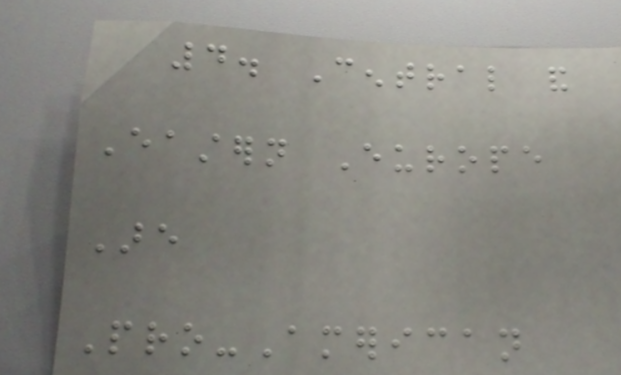4. Central and
Eastern Europe
Are
Pro-American
